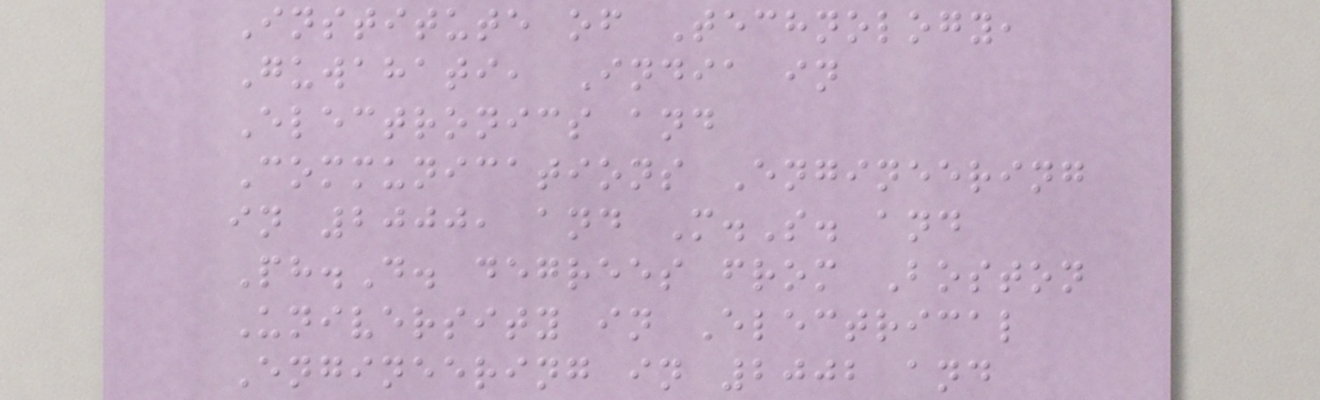Institute of Technology,
Guwahati, India in
Electronics and
Communications Engineering
in 2000, and M.S. and
Ph.D. degrees from Boston
University in Electrical
Engineering in 2002 and
